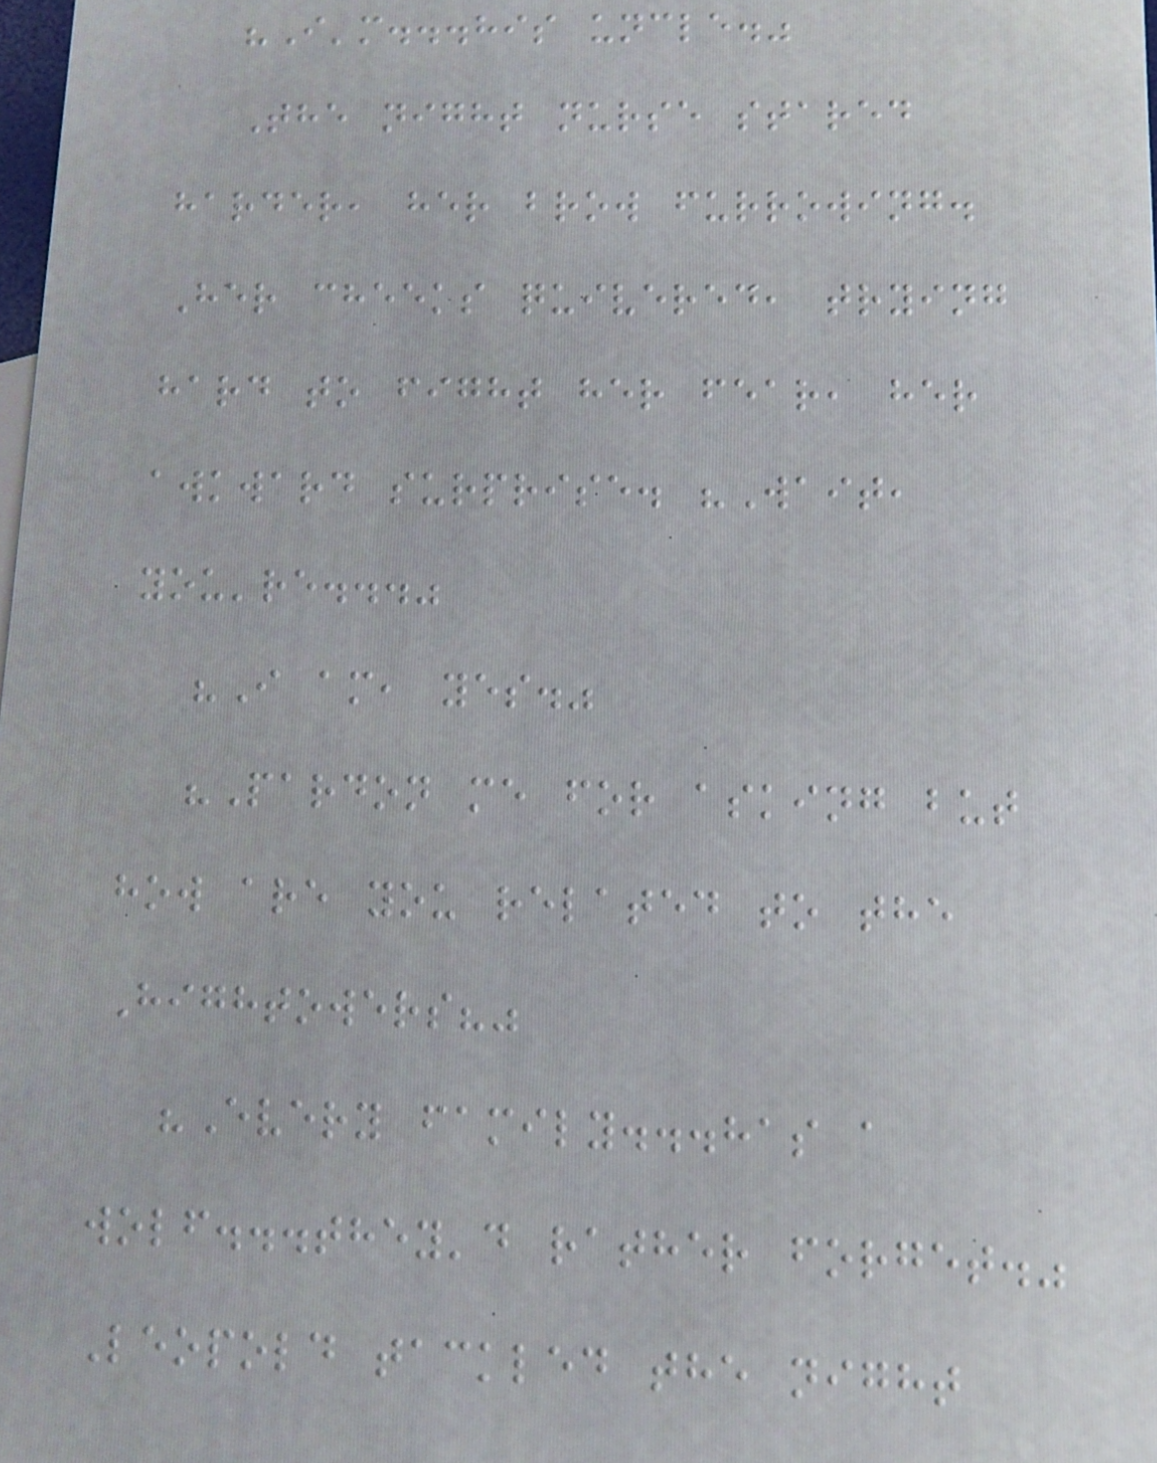"I'm...his uncle."
The night nurse stared
harder, her brow furrowing.
Her cheeks quivered, trying
hard to fight her fear, her
awkward surprise. "Wait,
you're..."
"I am, yes."
"Pardon me for asking but
how are you related to the
Hightowers?"
"Every family...has a
wolf...they'd rather forget."
Leopold tackled the night
